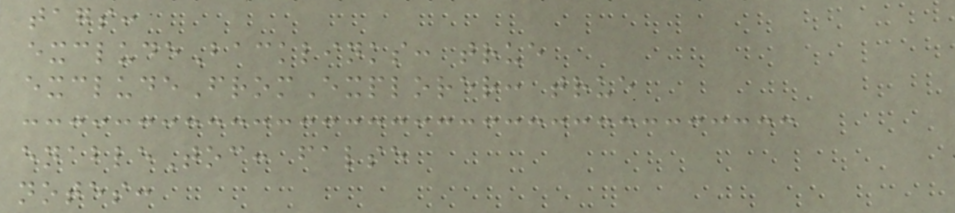tags:
excludeBacklinks: true
excludeFromExplorer: true
enableToc: false
notes:
